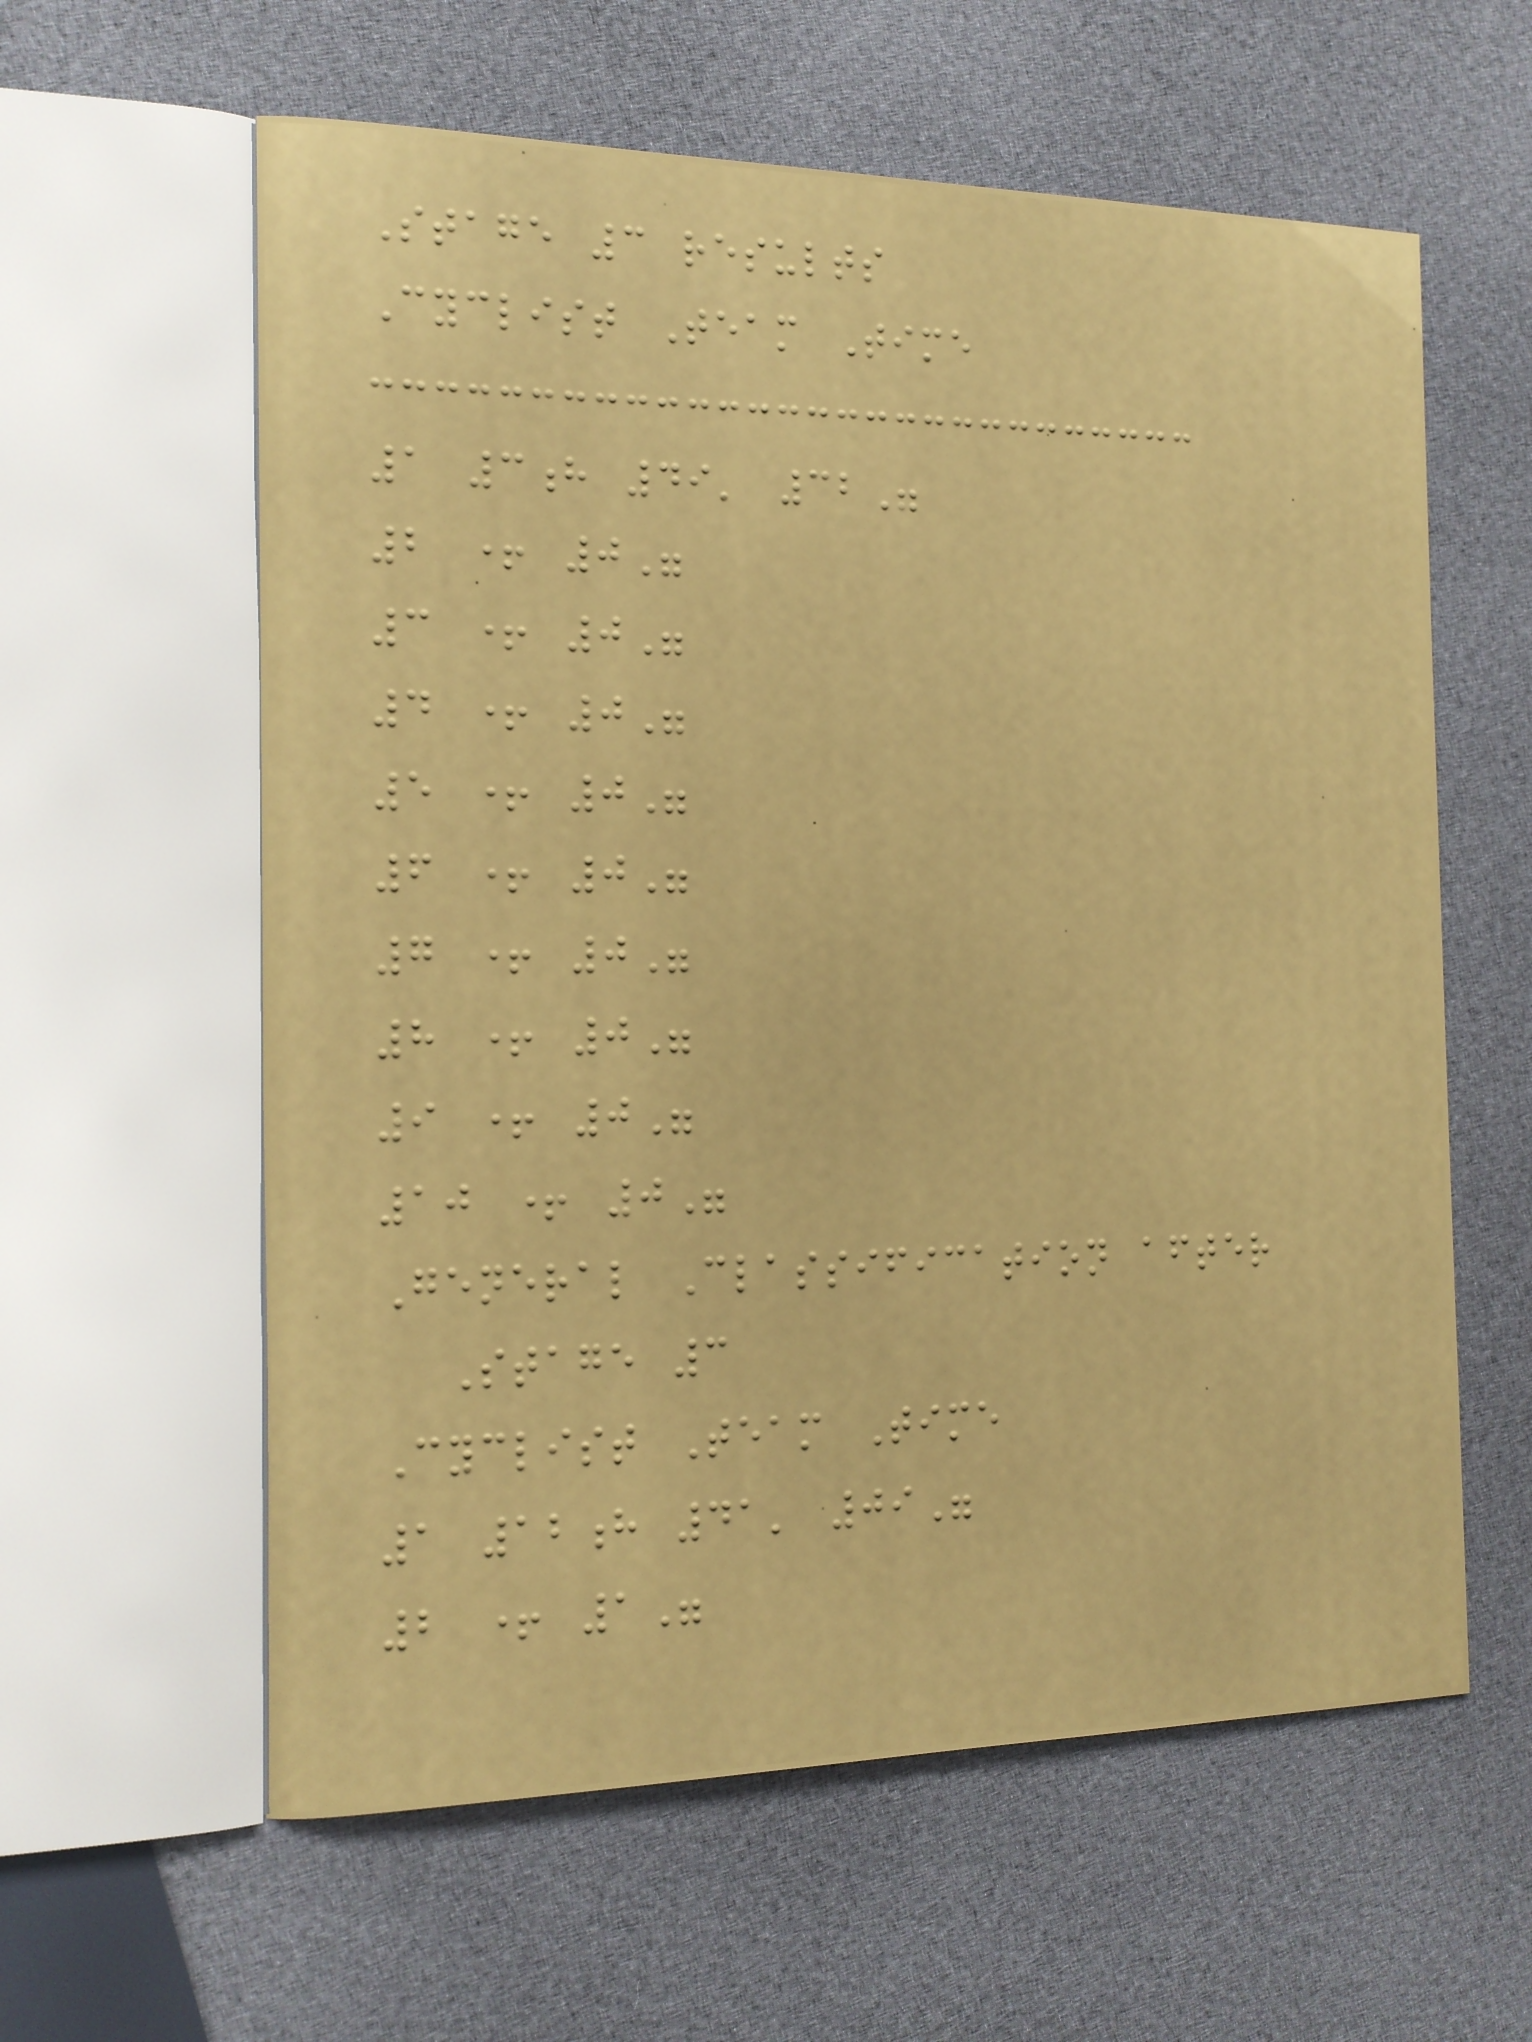Stage 3 results
Cyclist Team Time
1 3h 49' 32"
2 + 0"
3 + 0"
4 + 0"
5 + 0"
6 + 0"
7 + 0"
8 + 0"
9 + 0"
10 + 0"
General Classification after
Stage 3
Cyclist Team Time
1 12h 41' 09"
2 + 1"
